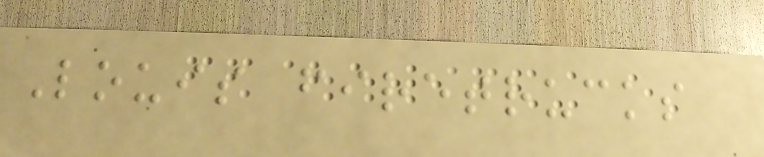Louis firetrucks
